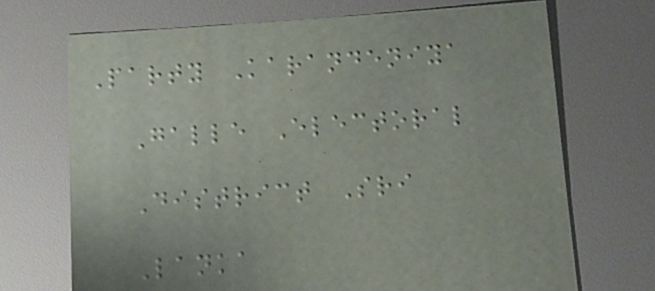Party Karandeniya
Galle Electoral
District Sri
Lanka
